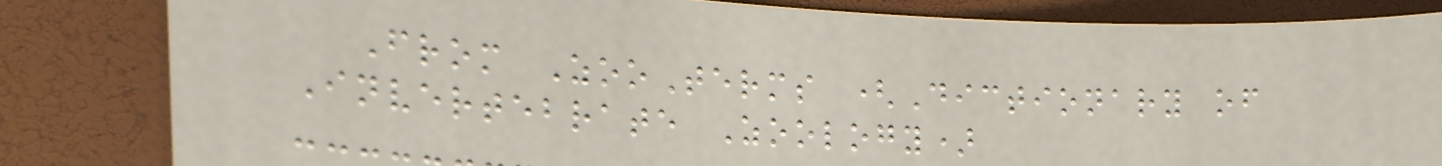From ZooTerms (Dictionary of
Invertebrate Zoology)
